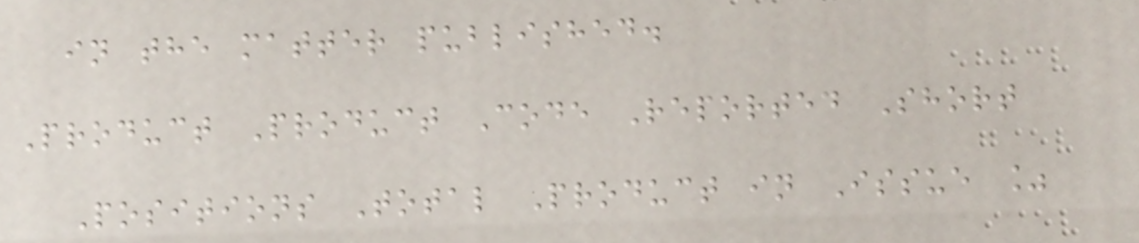in the matter published.
Product Product Code Reported Short
Positions Total Product in Issue %
